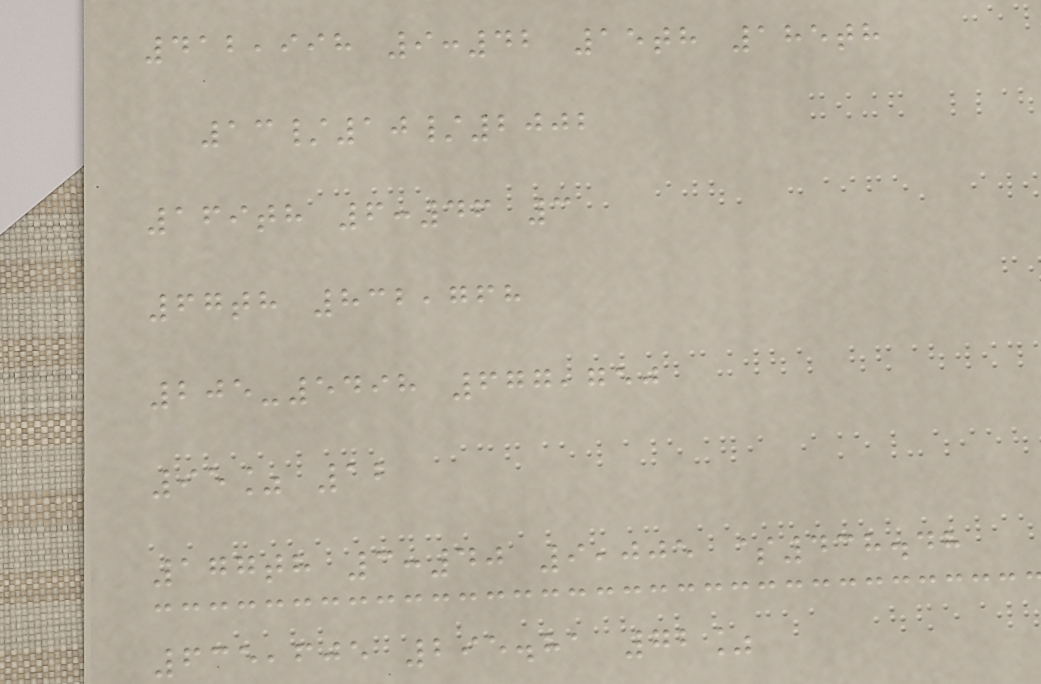412,998 9:42 15th 185th
13/10/2002
169th 6:46 3
67th 832,768
205-5498 677,750
95% 12
177th 3:40 9,005 $438.48
635,605 295.81 72%
